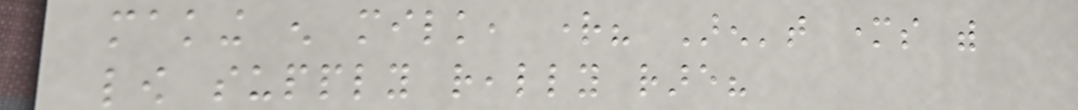making enough milk, right? Aren't mothers with
low supply really rare?
